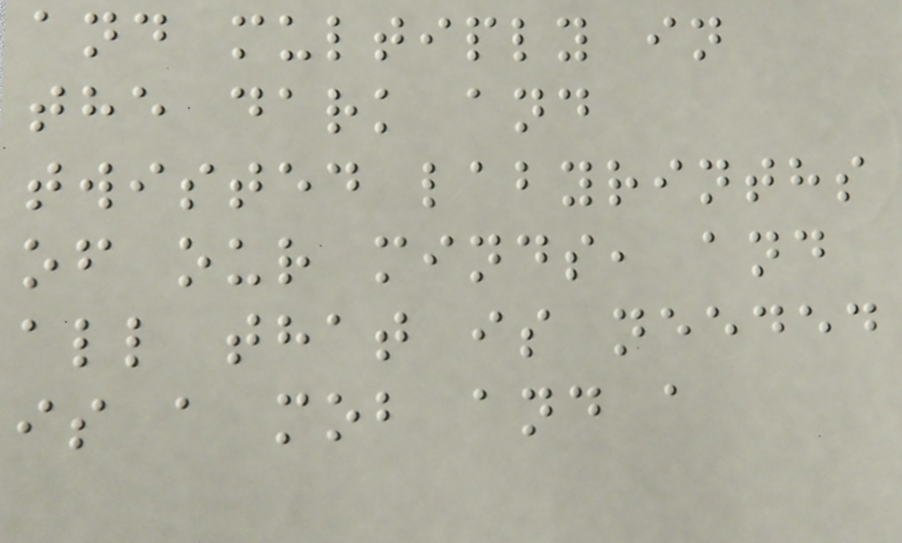and multiply in
the dark and
twisted labyrinths
of our minds, and
all that is needed
is a mob and a
